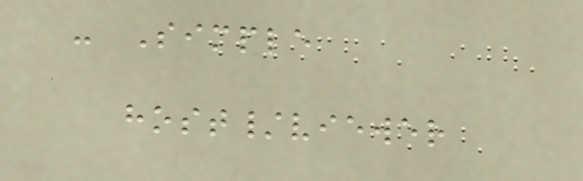- Simple
host/viewer
